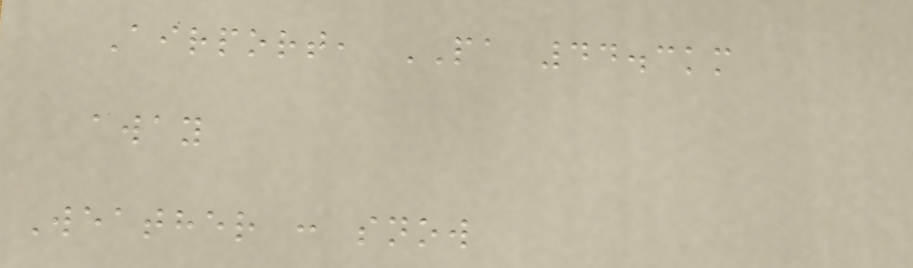Airport, PA 44.3km
away
Weather : snow
